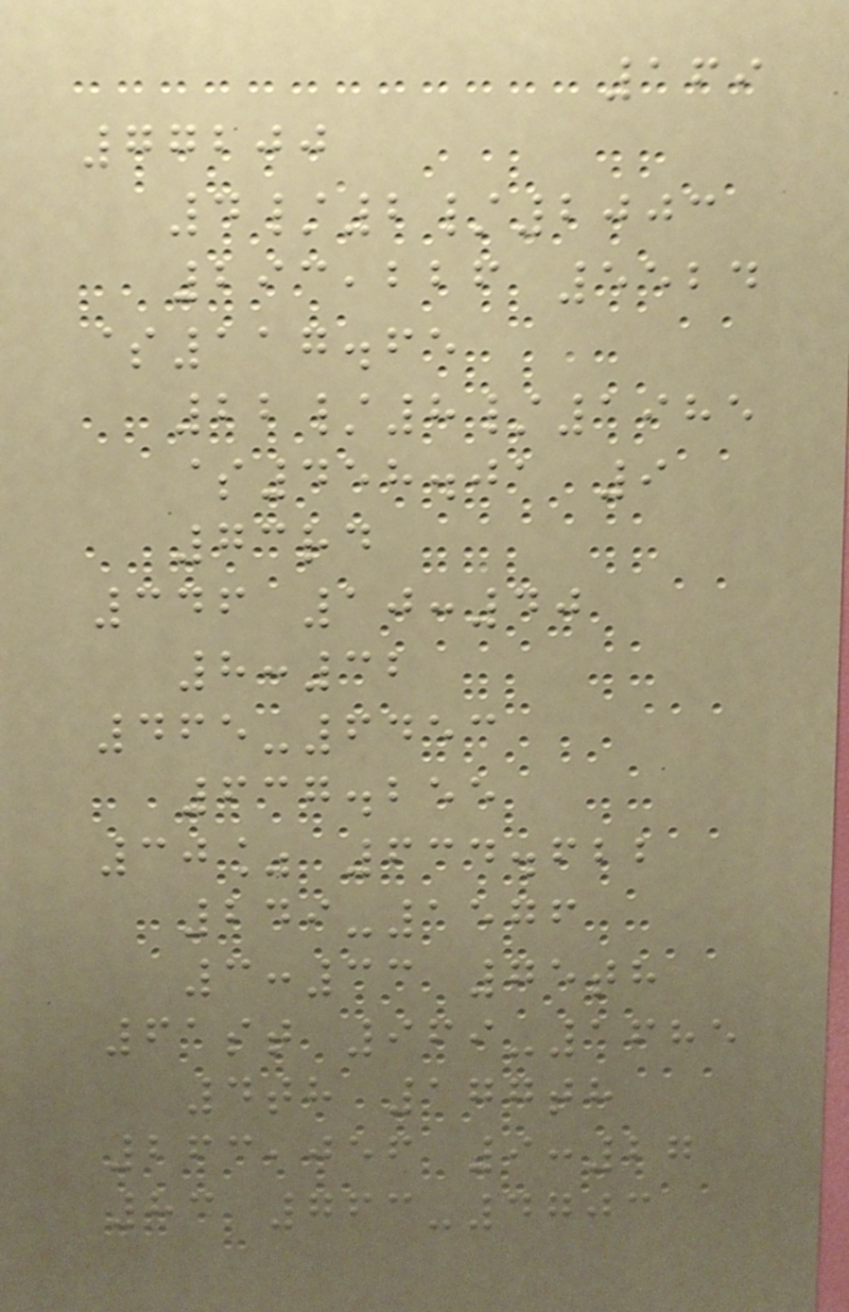169
77200
4/2/2003
293,226 5524
$117.65
22/8/1985
$458.01 9
73rd
346 10:40
8:32
465-6453
637.255
30% 634.622
249-1576
3:33 75th
61st 969-1685
4th 177th
263,056 9:27
83 763-4703
